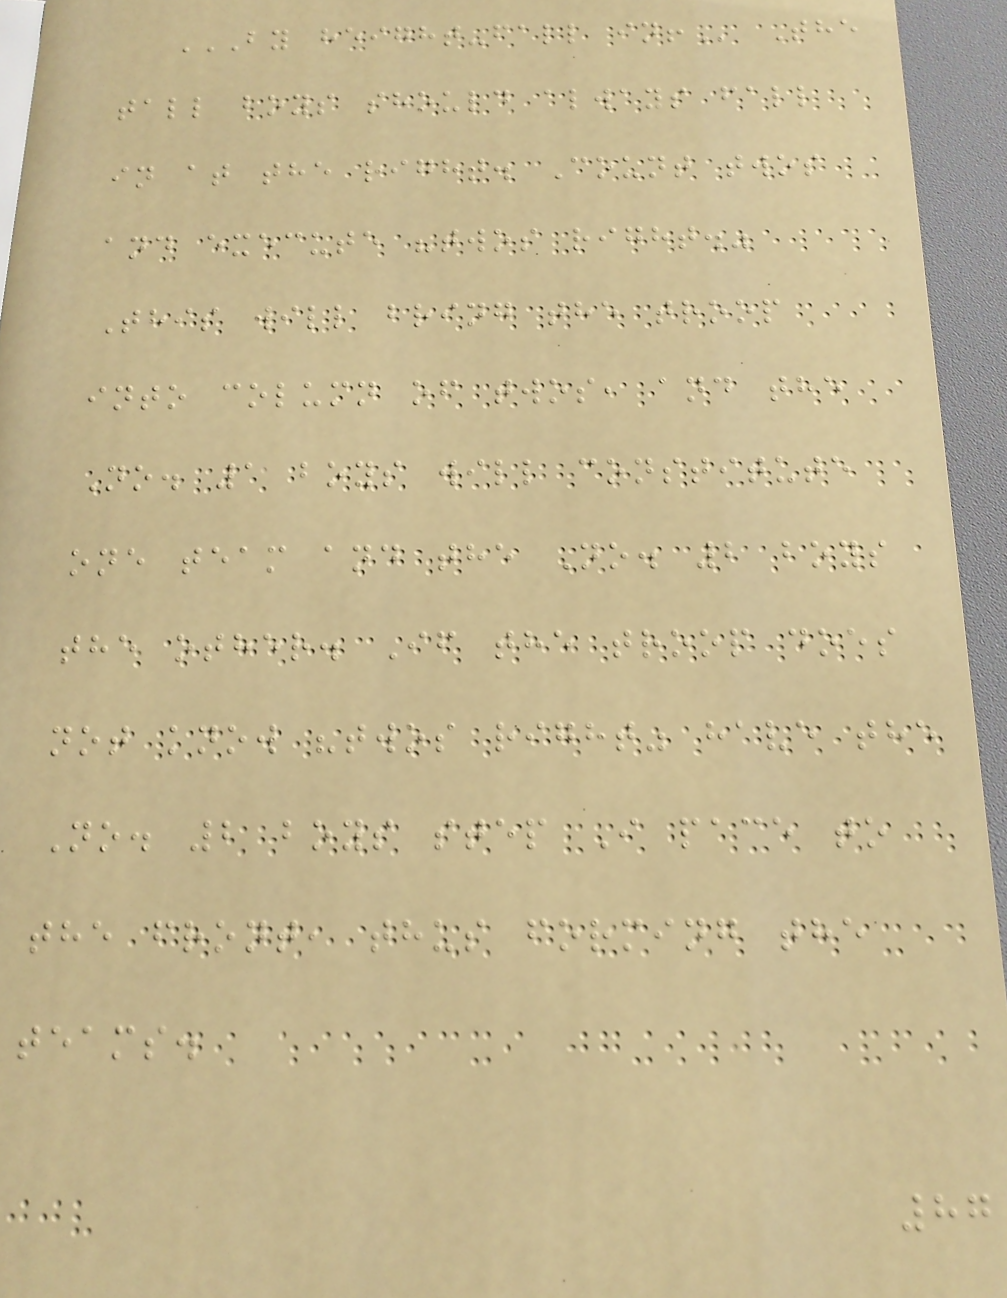BY HEIGHT-FALL IN! The
tall boys should always fall
in at the right. Count twos
and execute "twos right."
This will bring the troop
into column of twos, and the
No. 1 boys will constitute
one team and the No. 2 boys
the other. If the troop does
not know "twos right" have the
No. 2 boys step I pace to
the front, thus forming the
teams.
87
